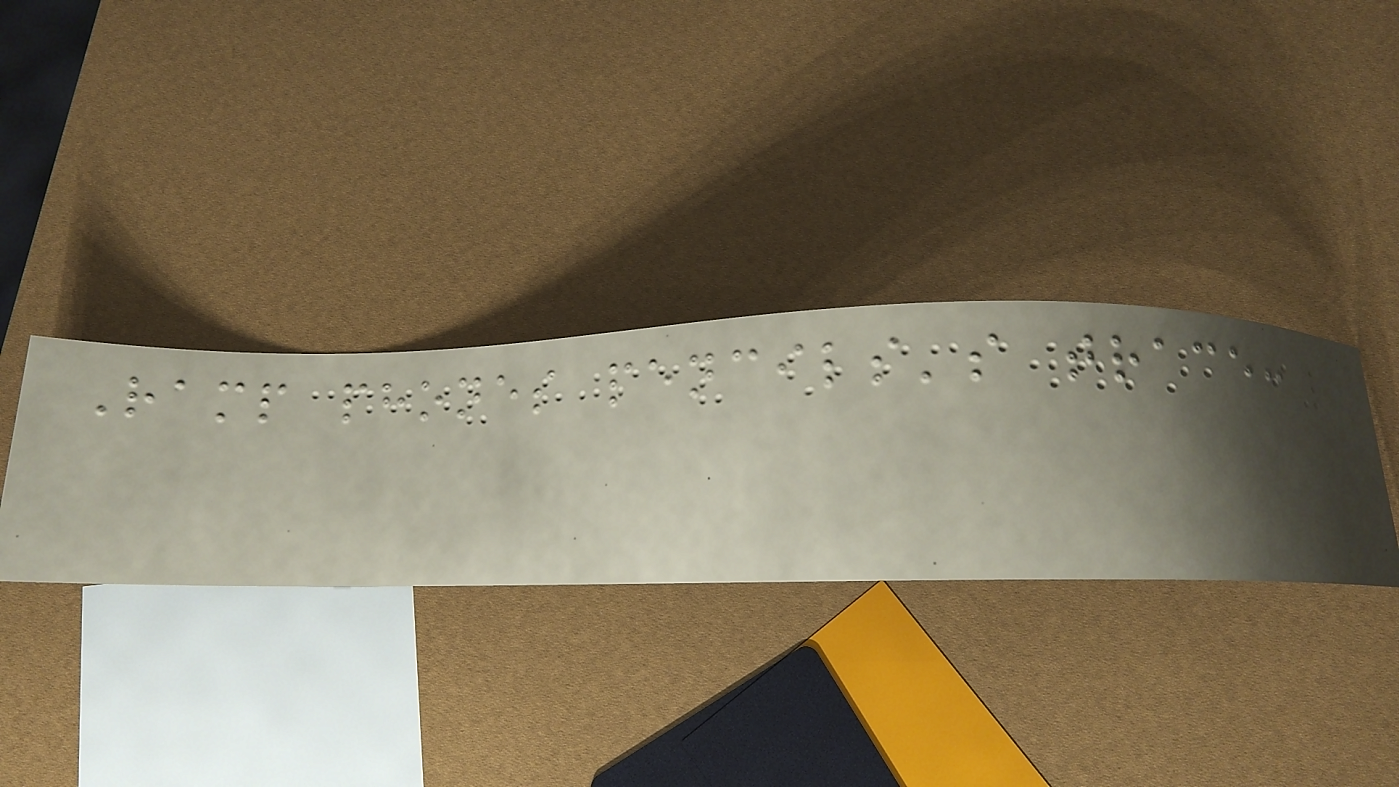Ramp phones pencils's trace:
